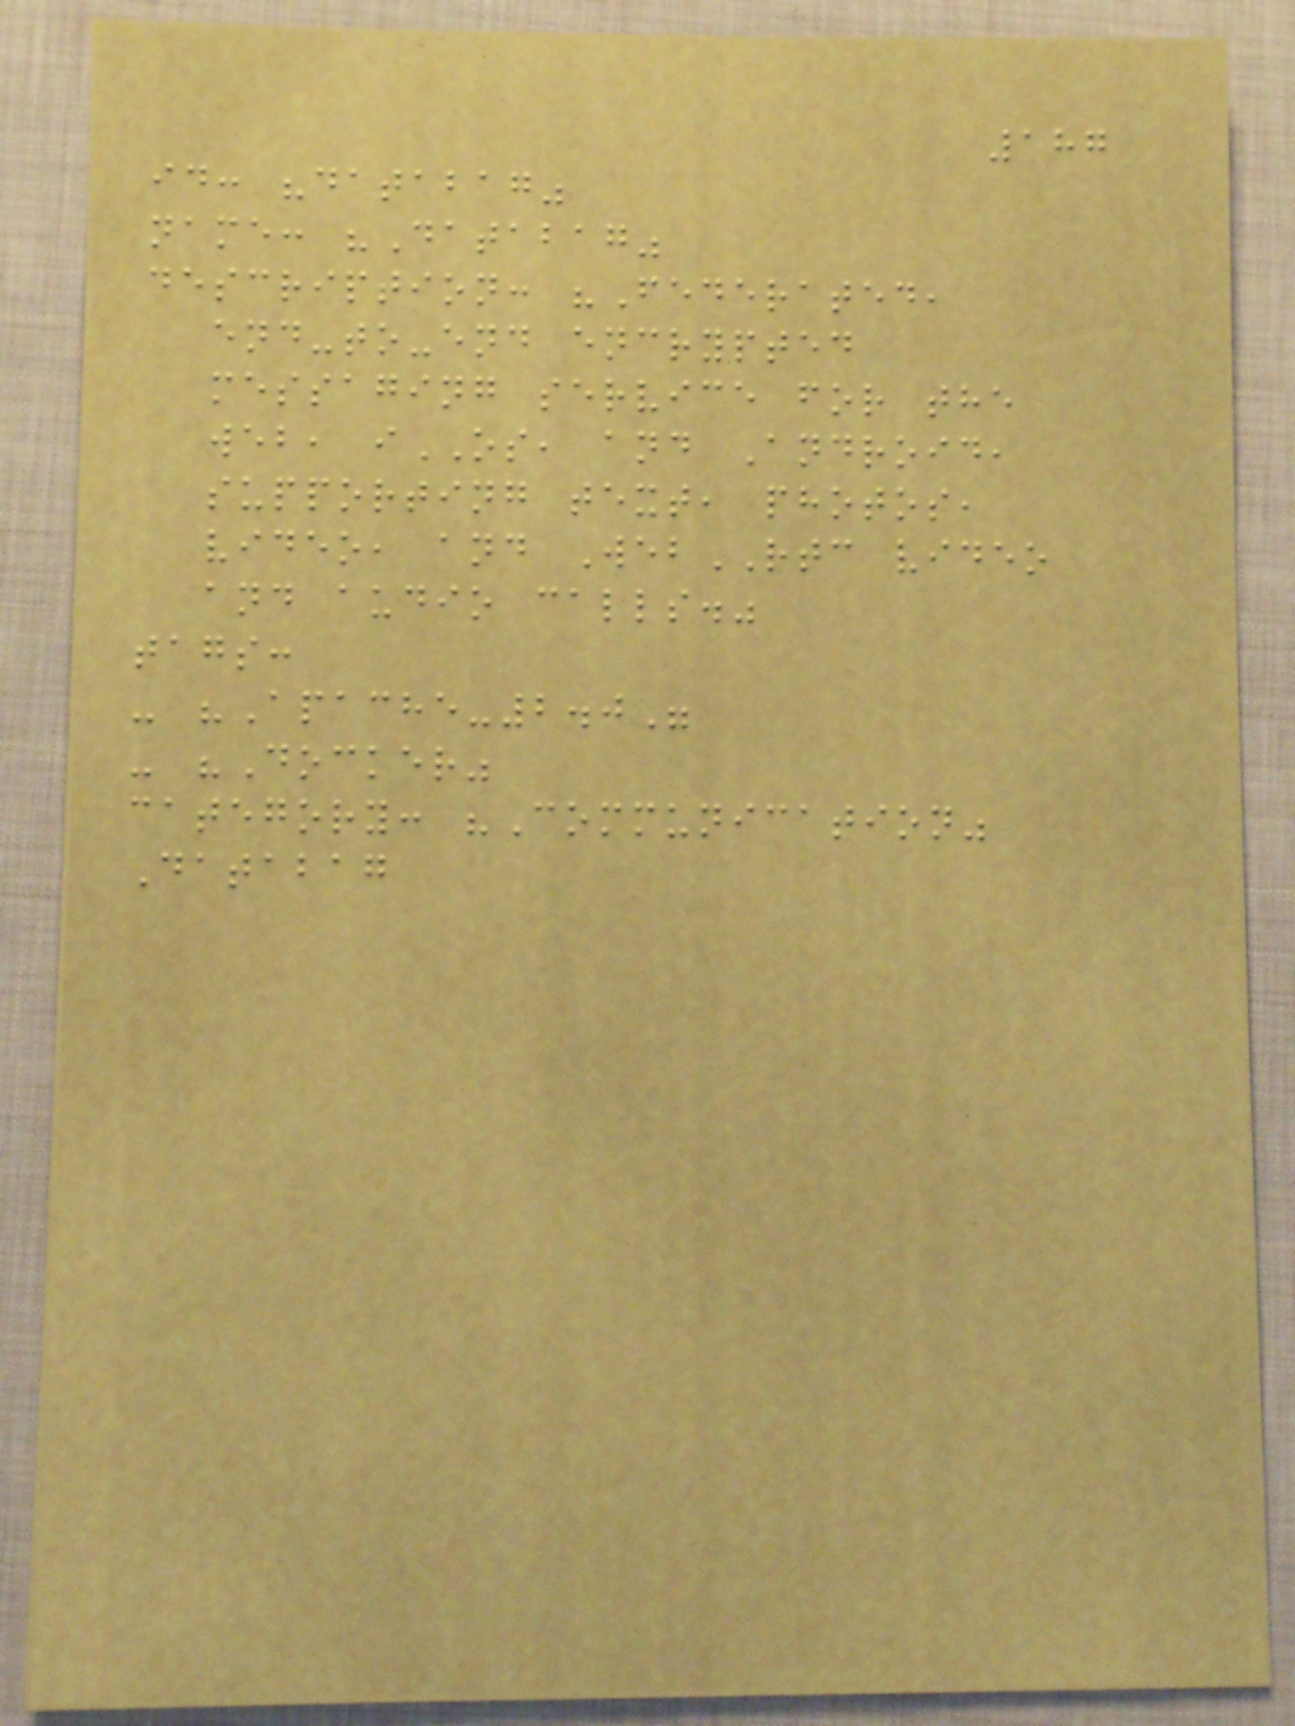187
id: "databag"
name: "Databag"
description: "Federated,
end-to-end encrypted
messaging service for the
web, iOS, and Android,
supporting text, photos,
video, and WebRTC video
and audio calls."
tags:
- "Apache-2.0"
- "Docker"
category: "Communication"
Databag
